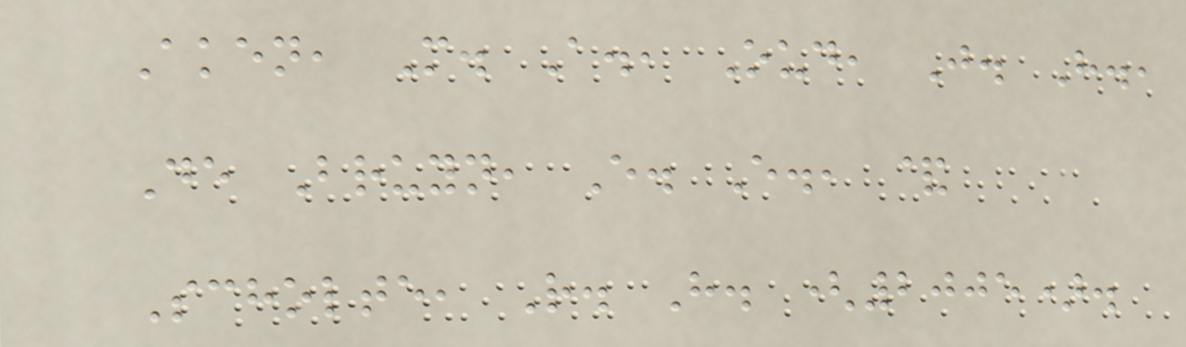Aken, M. A., Oud, J. H.,
De Bruyn, E. E., &
Scholte, R. H. (2005).
